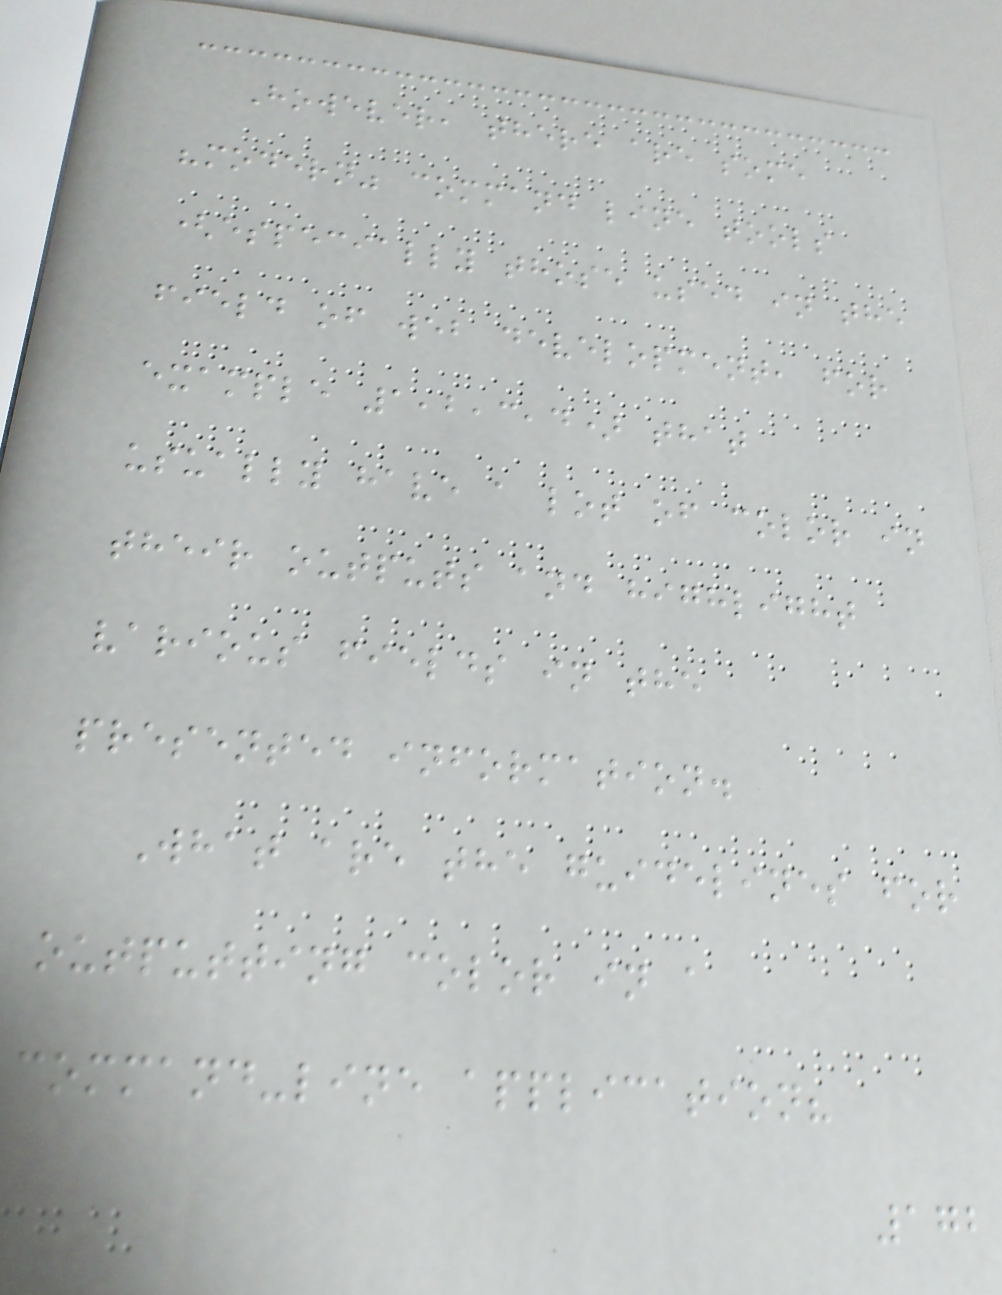However, there are some
"modern" command line tools
(especially those used in the
field of web development, for
example 1,2,3,4) that
usually have a lot of color in
their outputs and highlight
various fields in the
presented information.
What are the guidelines for
outputting color in a
command-line application?
172
